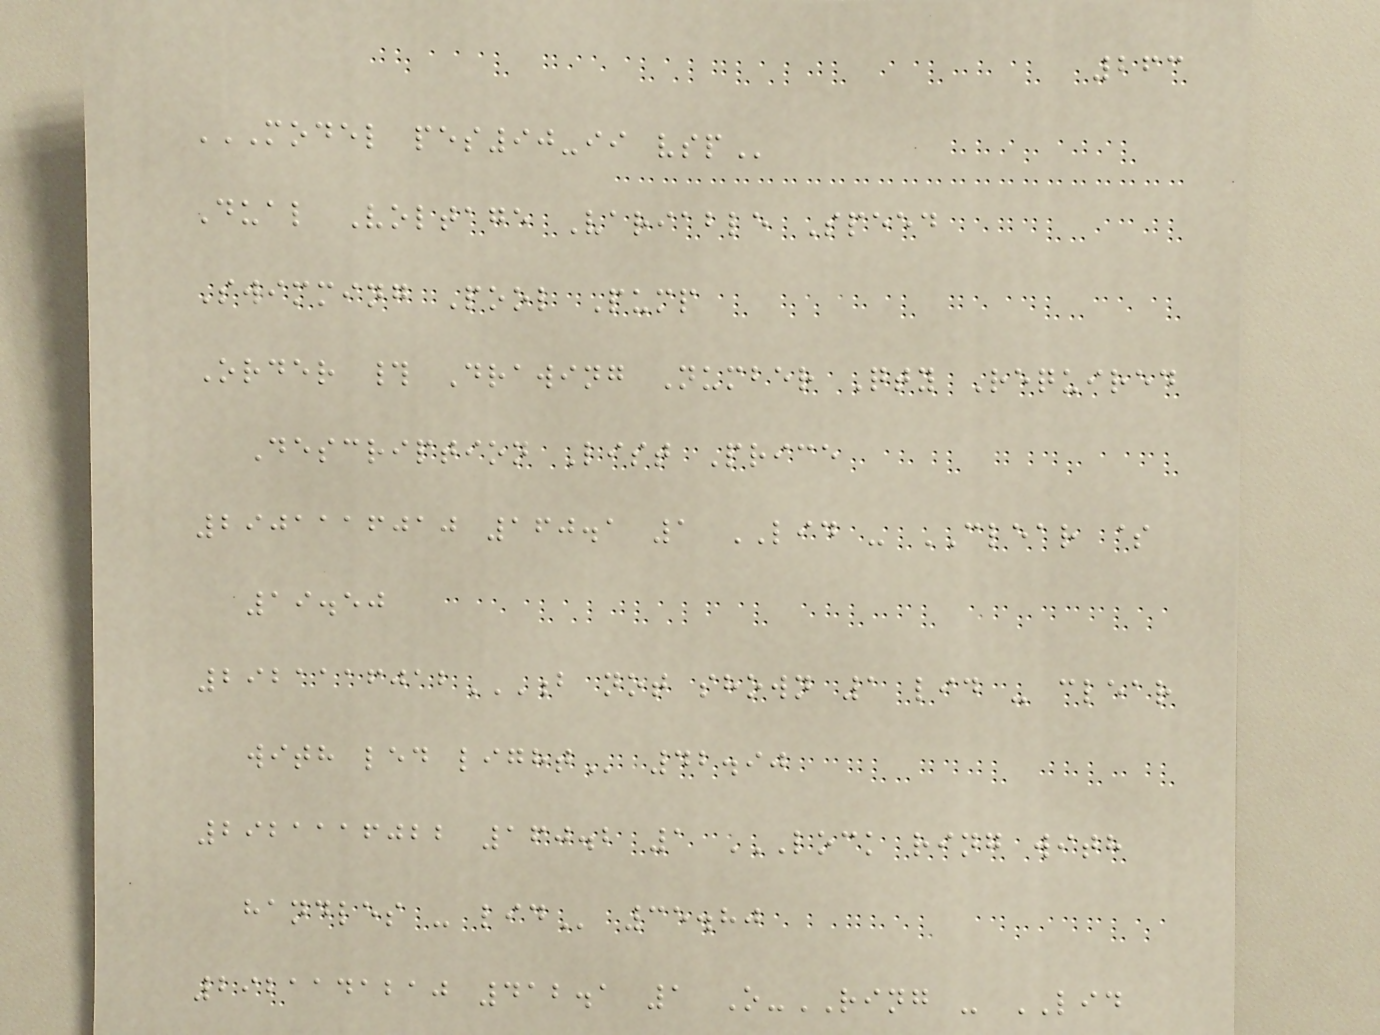263
MODEL PES90-II VSP
Dual Voltage Variable Speed
Swimming Pool Pump
Order # Drawing Number Qty Required
Description List Price
2901116010 160.1 1 LID - CLEAR $
19.50
2921116012B NOT SHOWN 1 LID - CLEAR
WITH LED LIGHT 42.90
2921116022 160.2 1 LOCK RING WITH
HANDLES - LID 35.80
2921141210 412.1 1 O-RING - LID
